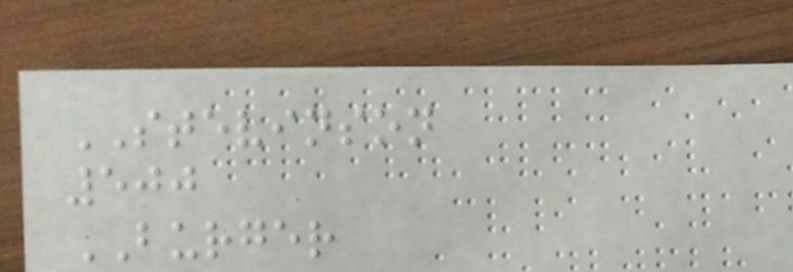STEVINSON
500
BURGER
